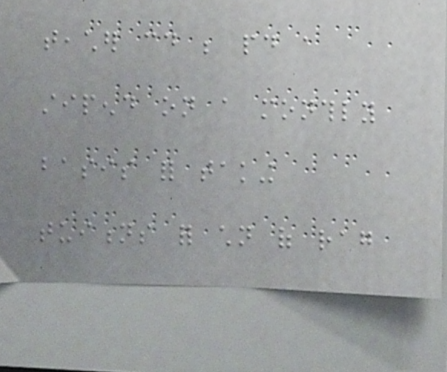teacher could be paid a
stipend on a monthly
basis for taking
tuitions for children of rag
